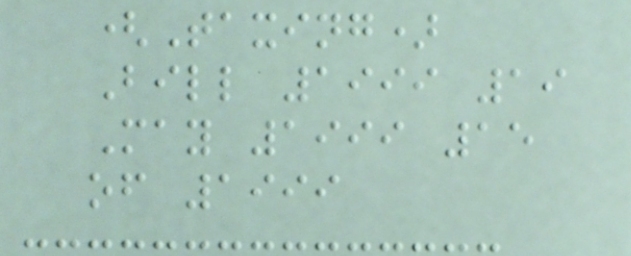(Taxing)
Bill 1999 19
May 1999 15
of 1999
